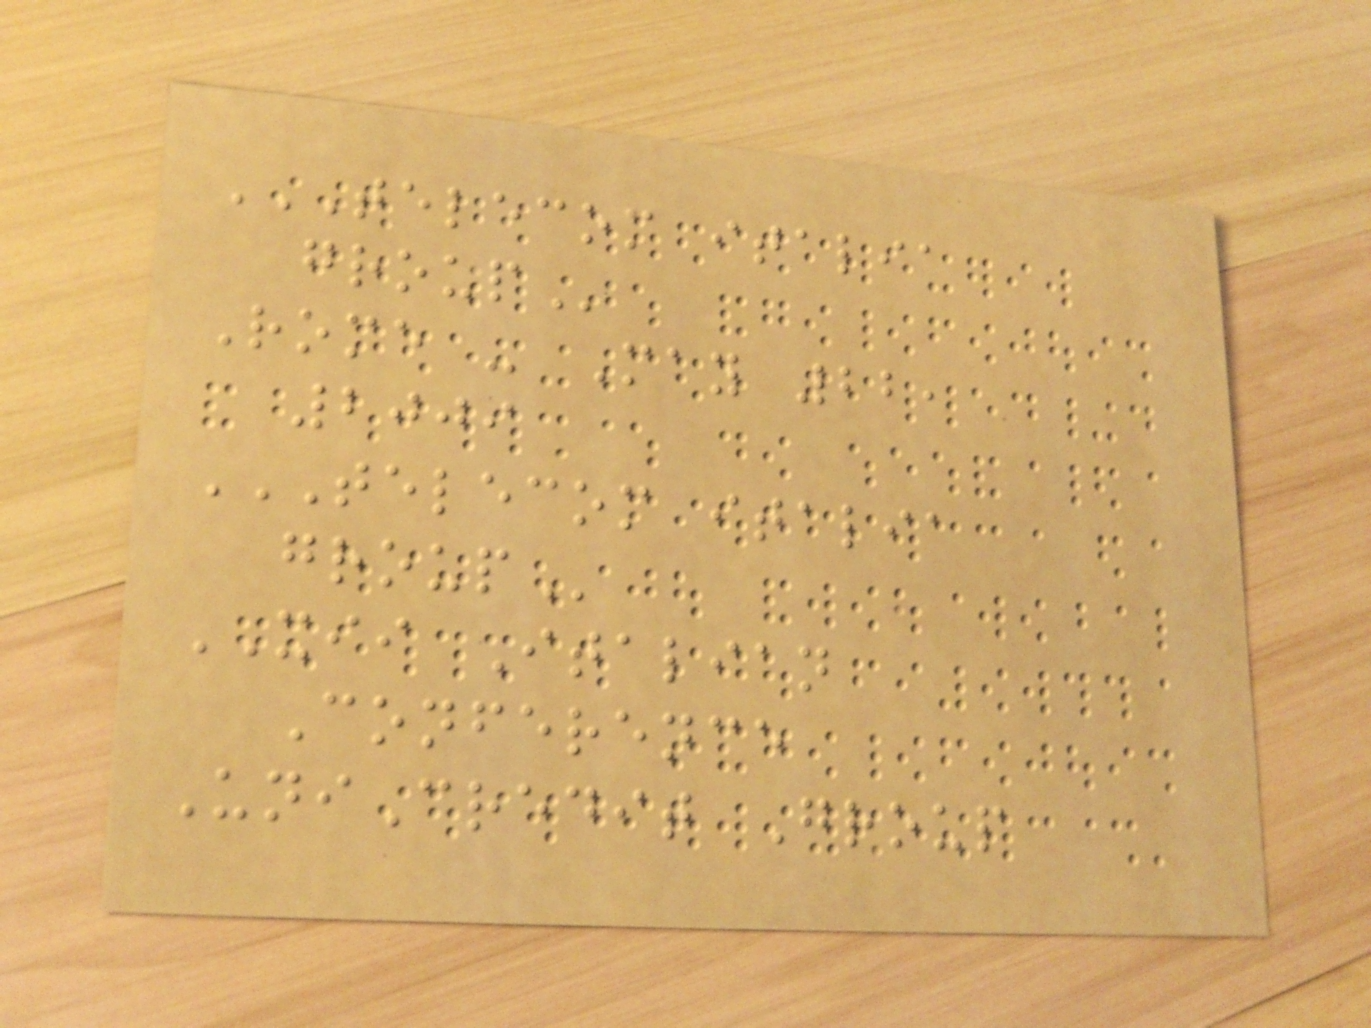TELECOM ITALIA
GROUP
Rome - May 22,
2009
TELECOM ITALIA
GROUP
XII Italian
Conference
UniCredit Group
